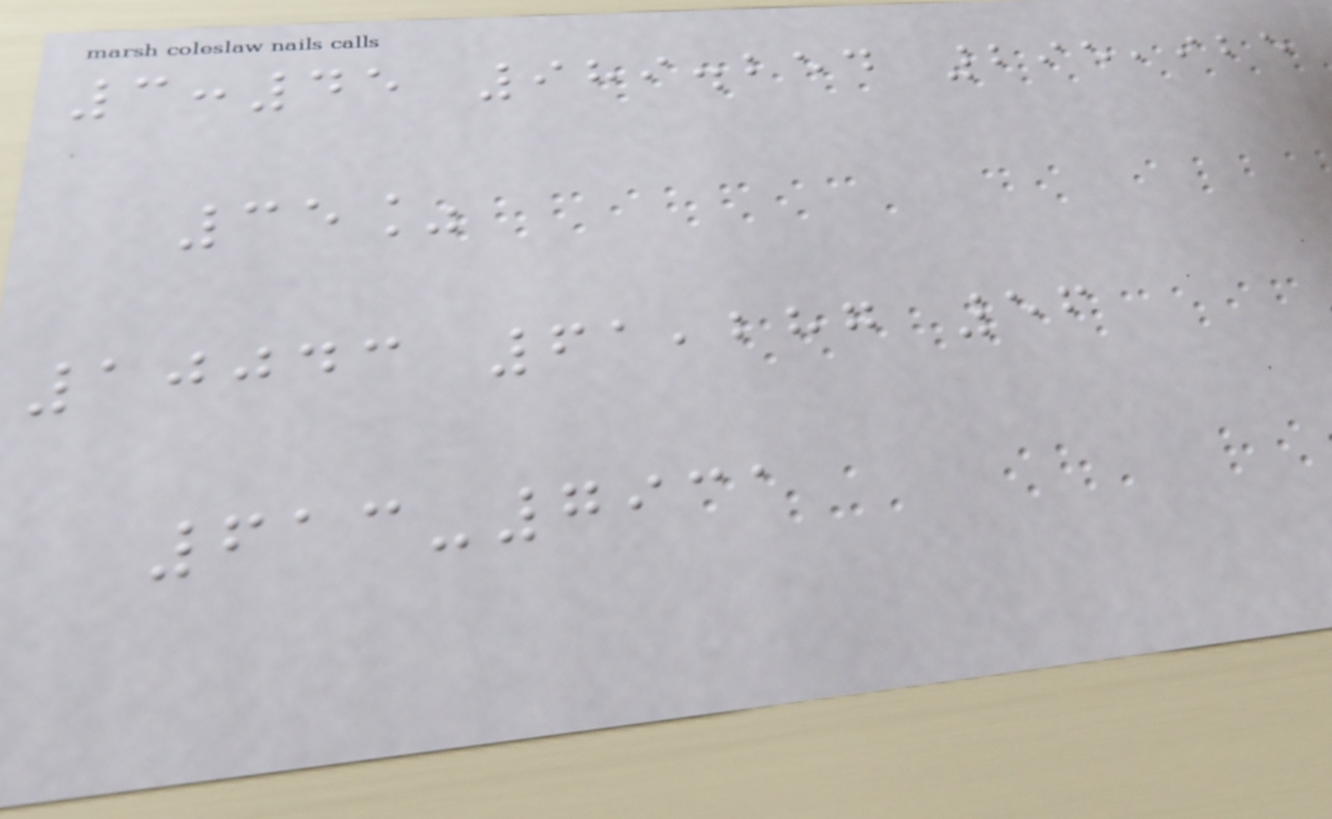3:45 989.254 295,925
35%
10043 61,287 56
613-7931
